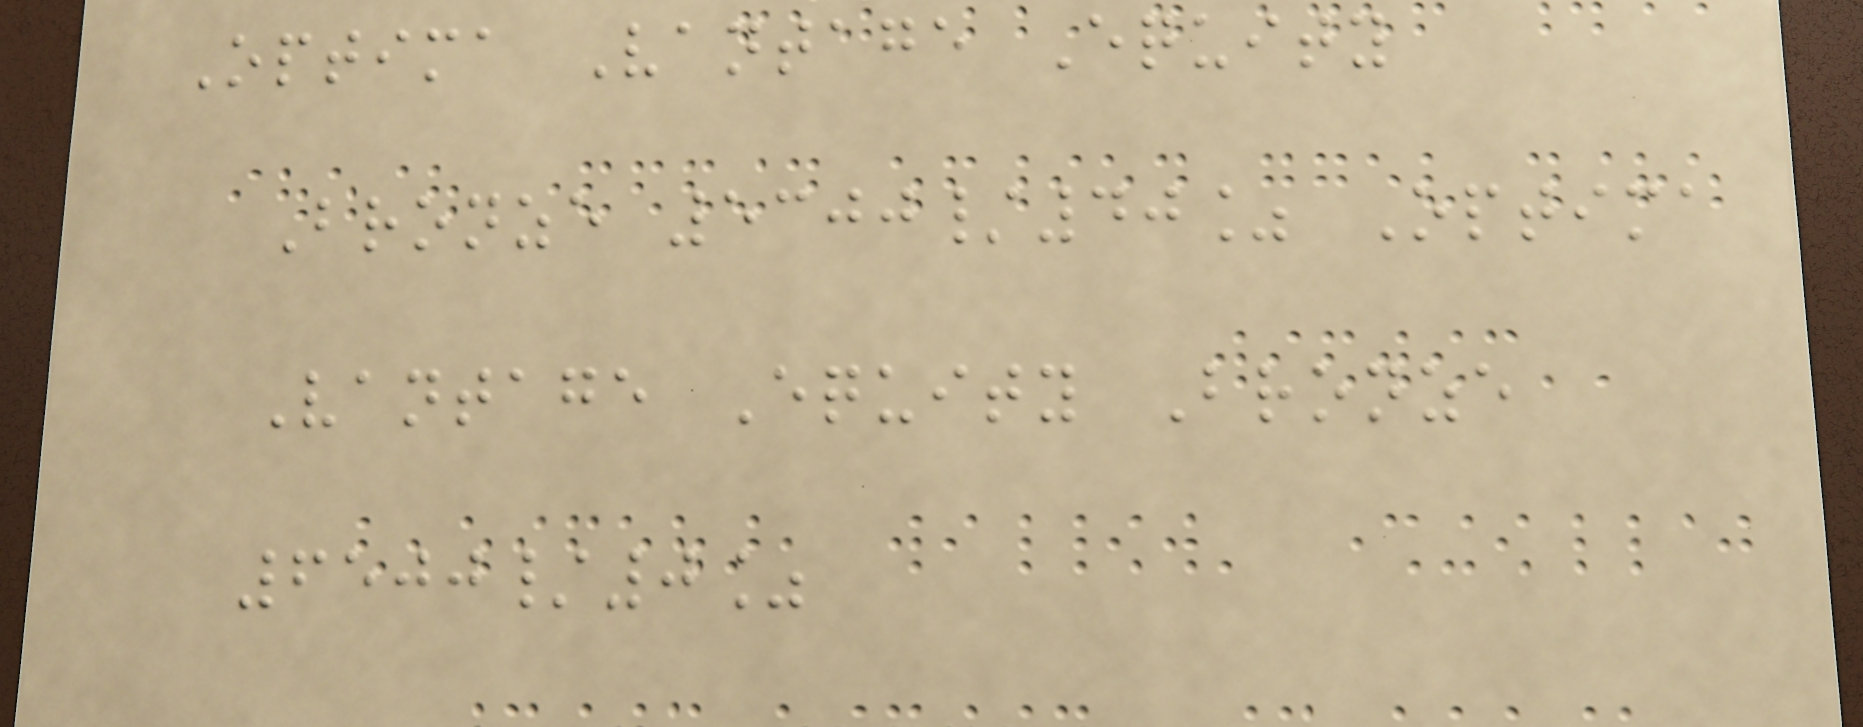Optima Vantage Equity
Bronze 5300/40% Optima
Vantage Equity Bronze
6500/0%
